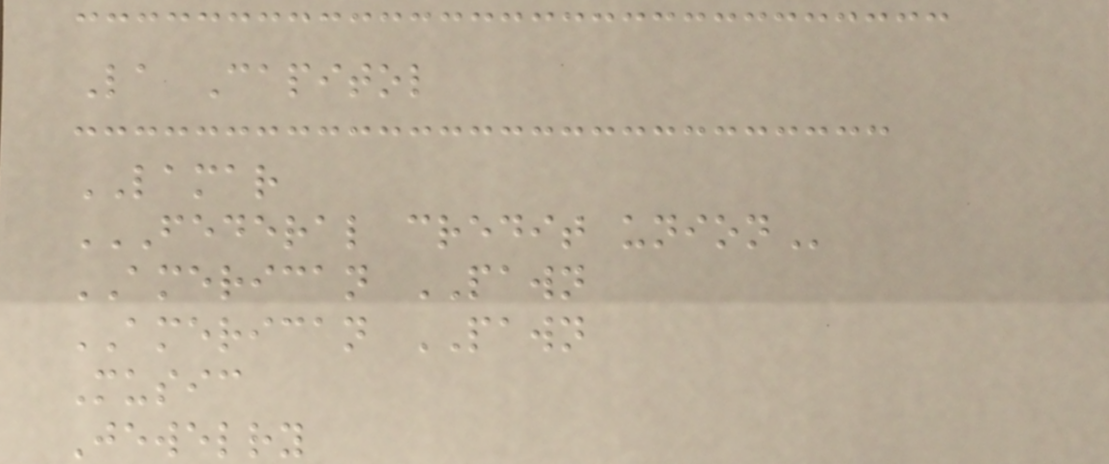La Capitol
LAMAR
FEDERAL CREDIT UNION
AMERICAN PAWN
AMERICAN PAWN
Music
Jewelry
